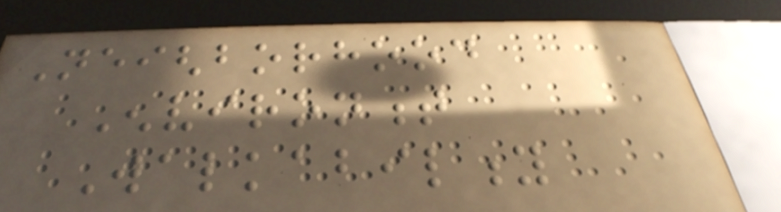Neighborhood
Environment
Walkability
